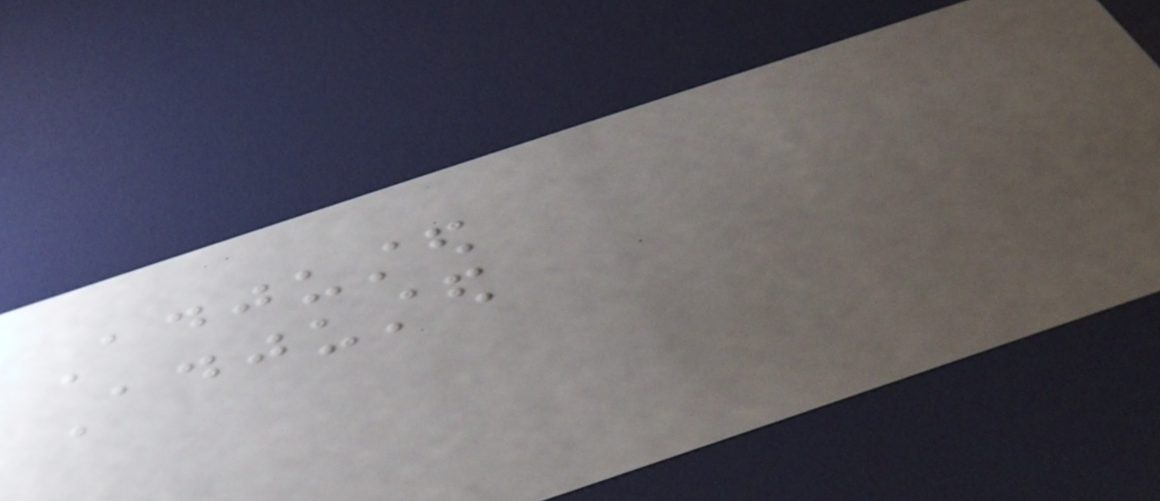Adjusted
Adjusted
